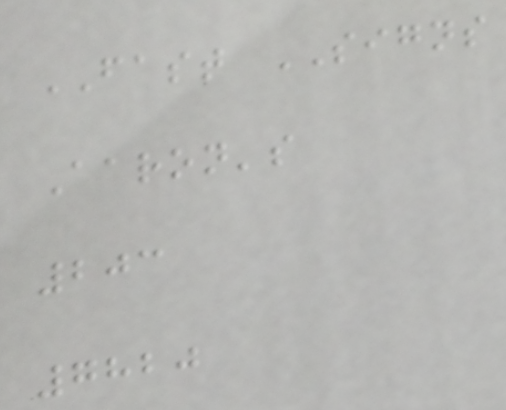FAST SIGNS
Aaron's
203
7820
